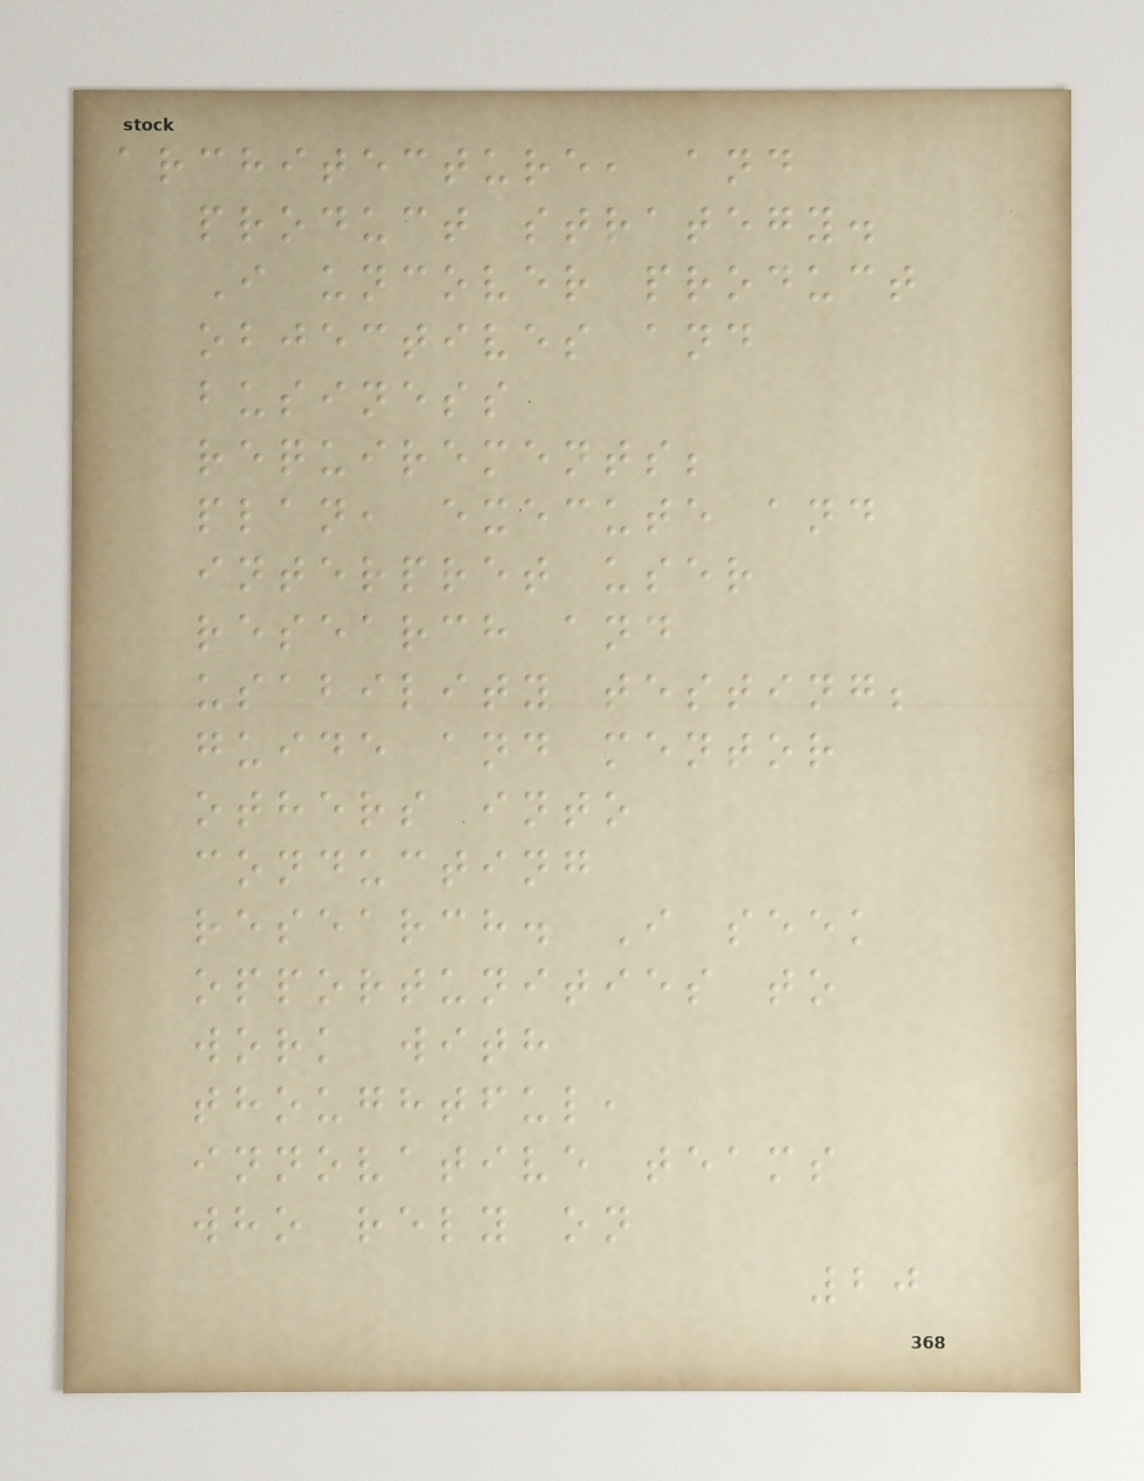architecture, and
product strategy.
I uncover product
objectives and
business
requirements;
plan, execute and
interpret user
research and
usability testing;
guide and mentor
others into
conducting
research. I seek
opportunities to
work with
thoughtful,
innovative teams
who rely on
20
